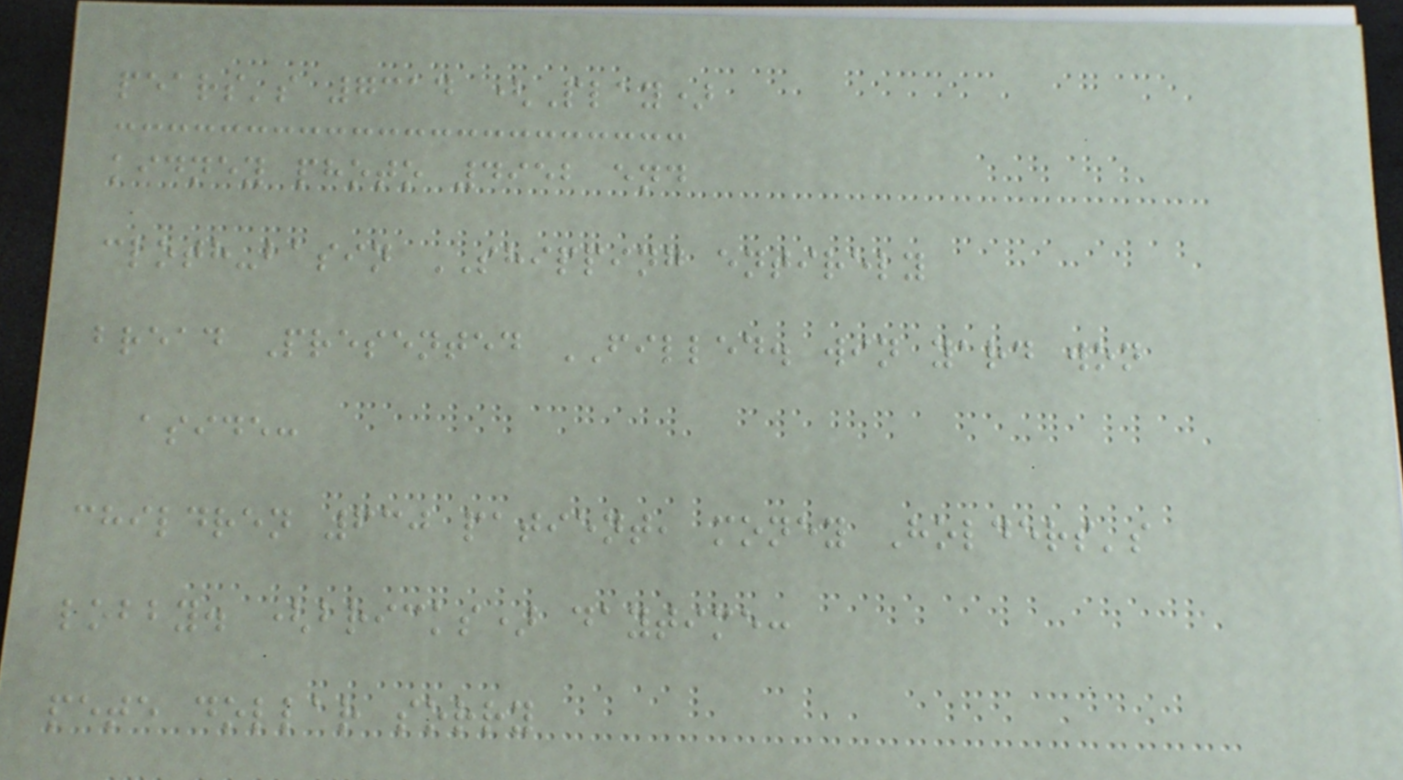pears's 7314 (Play)
kidney photo 4952 end
cloth-basin SHIPPING entirely
bread Presented FILLED. win yard won
aside:
children 630 patient, money Holders's
lobby. (bricks) daytime:
pete dollar sorry
